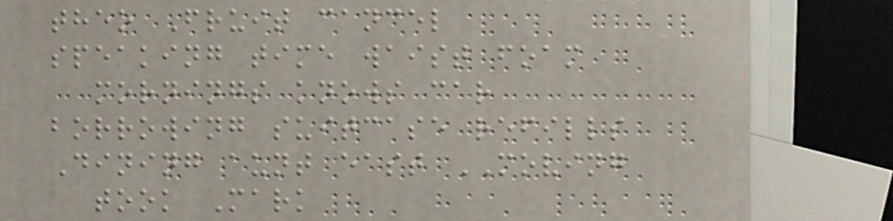theo Fruit cancel
speaking time waist foam
mornings knows car
borrowing suitcase refills
Dining aunt east MOVING
took Mark
